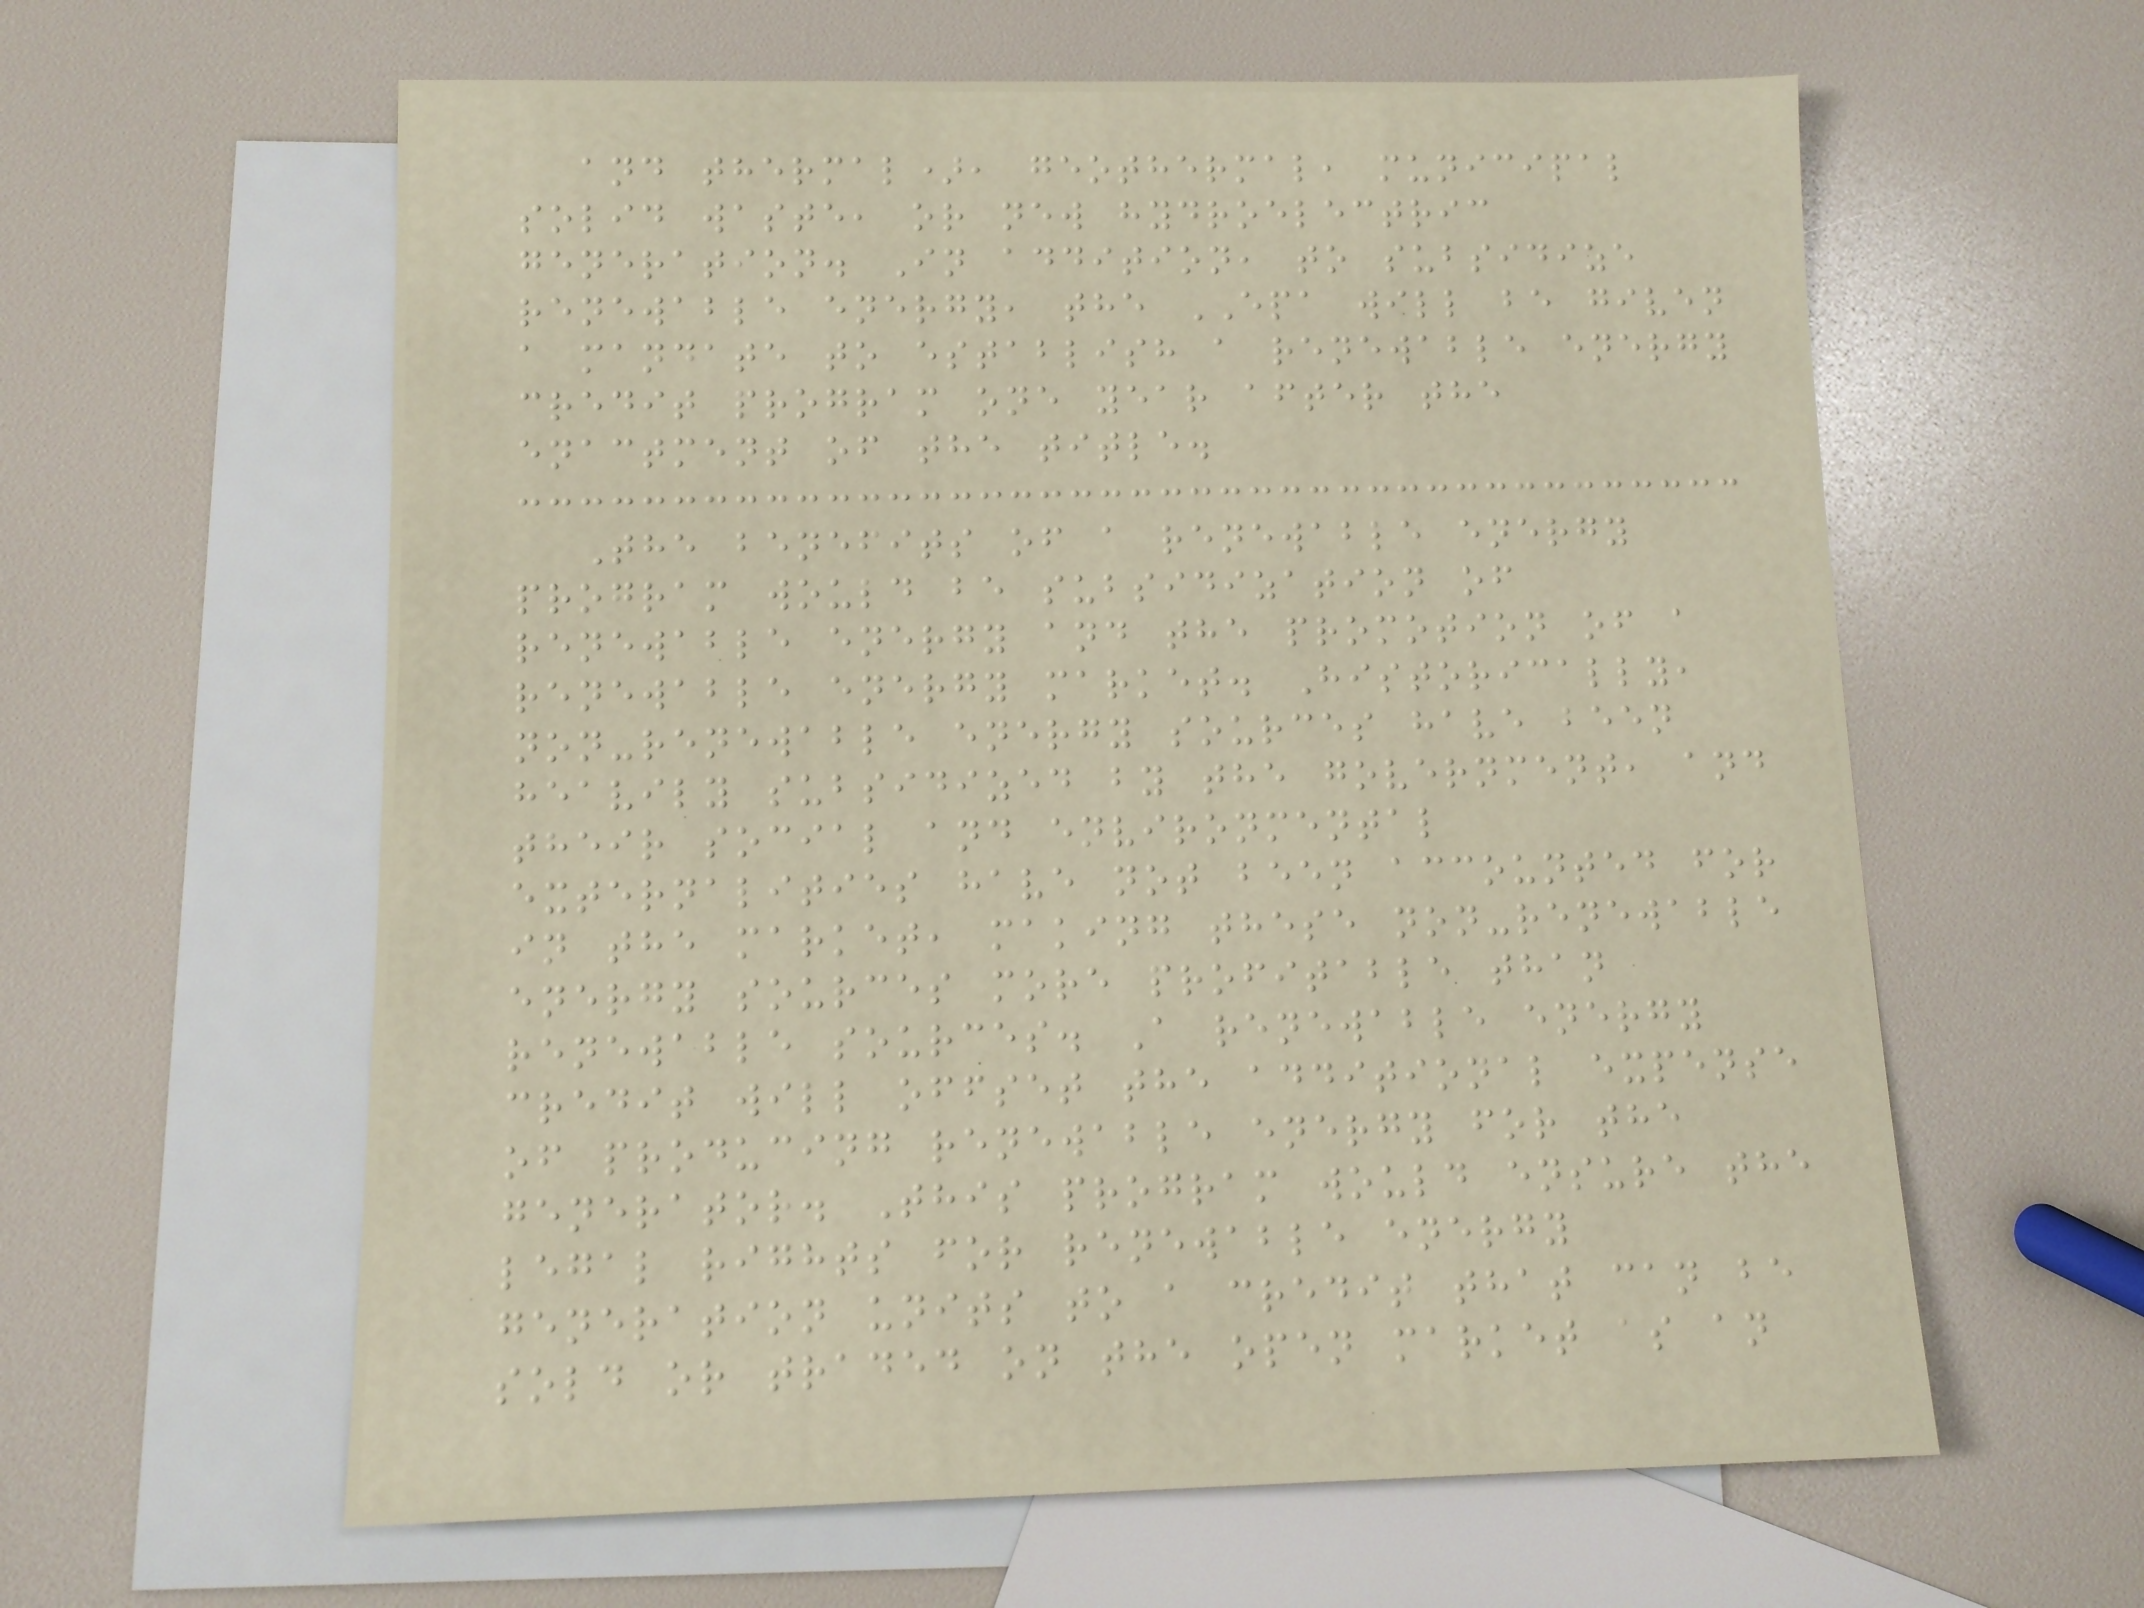and thermal), geothermal, municipal
solid waste, or new hydroelectric
generation. In addition, to subsidize
renewable energy, the EPA will be given
a mandate to establish a renewable energy
credit program one year after the
enactment of the title.
The benefits of a renewable energy
program would be subsidization of
renewable energy and the promotion of a
renewable energy market. Historically,
non-renewable energy sources have been
heavily subsidized by the government, and
their social and environmental
externalities have not been accounted for
in the market, making these non-renewable
energy sources more profitable than
renewable sources. A renewable energy
credit will offset the additional expense
of producing renewable energy for the
generator. This program would ensure the
legal rights for renewable energy
generation units to a credit that can be
sold or traded on the open market as an
